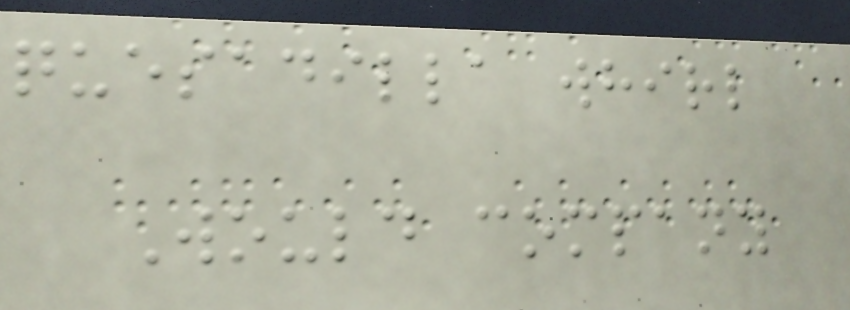quesadilla whirl
Would company
